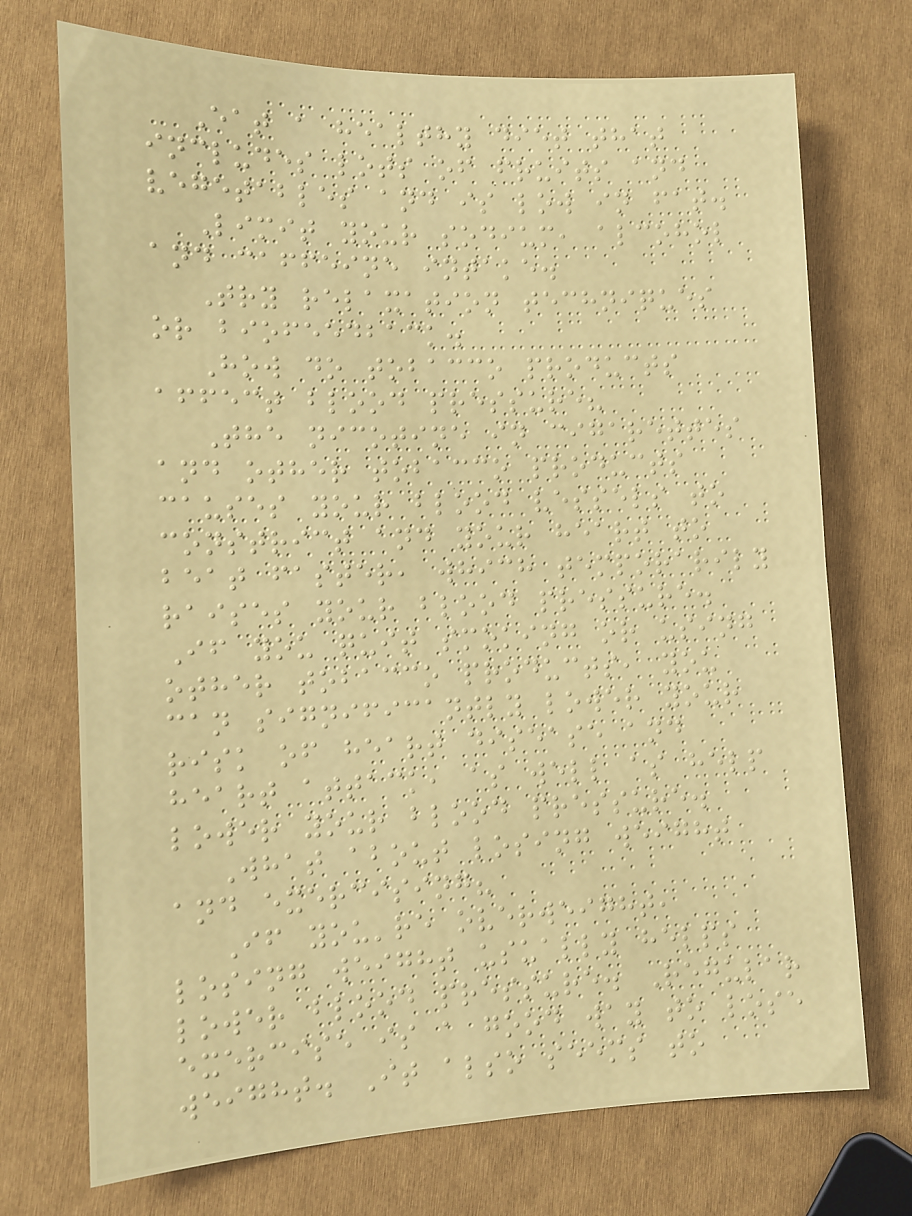Eat a healthy diet that
includes lots of fruits and
vegetables and is low in fat.
Limit your sodium, alcohol
and caffeine intake.
Try relaxation techniques
or biofeedback.
How do tobacco products
affect blood pressure?
The nicotine in cigarettes
and other tobacco products
causes your blood vessels to
constrict and your heart to
beat faster, which temporarily
raises your blood pressure.
If you quit smoking or using
other tobacco products, you
can significantly lower your
risk of heart disease and
heart attack, as well as help
lower your blood pressure.
What about losing weight
and exercising?
If you're overweight,
losing weight usually helps
lower blood pressure. Regular
exercise is a good way to lose
weight. It also seems to
